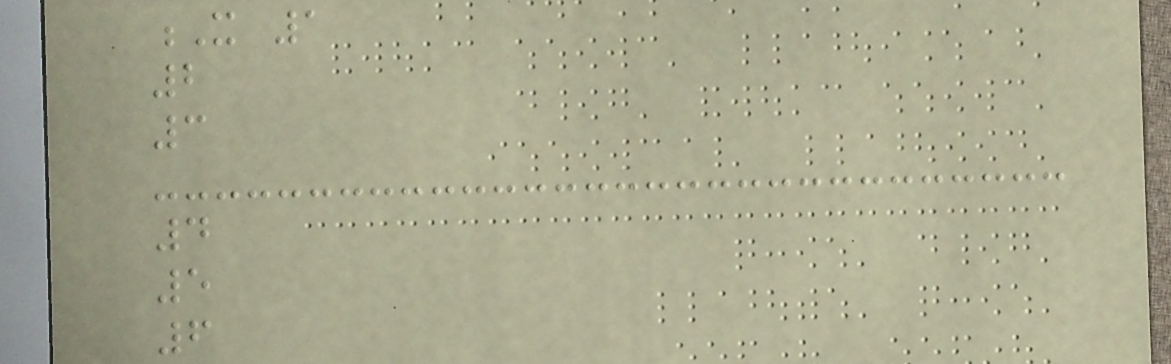X 1
2
3
4
5
6
